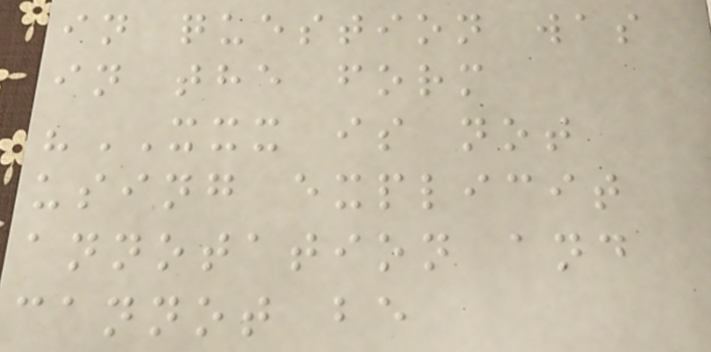in question was
in the form
"XXX is not
using explicit
annotation and
cannot be
